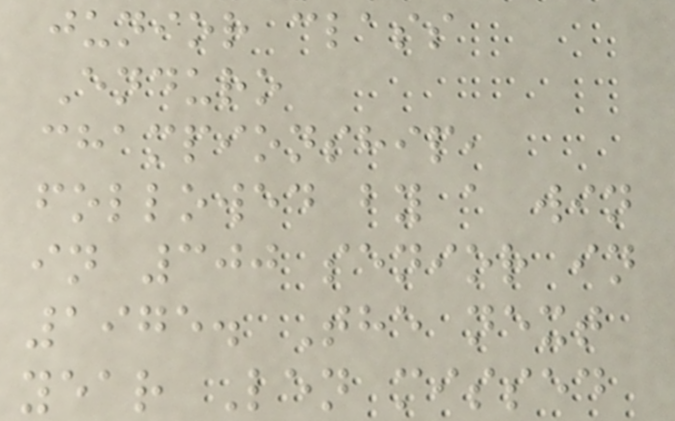junior class
Enduro
championship,
followed by a win
in 300 senior in
1975. The next
year Len missed
